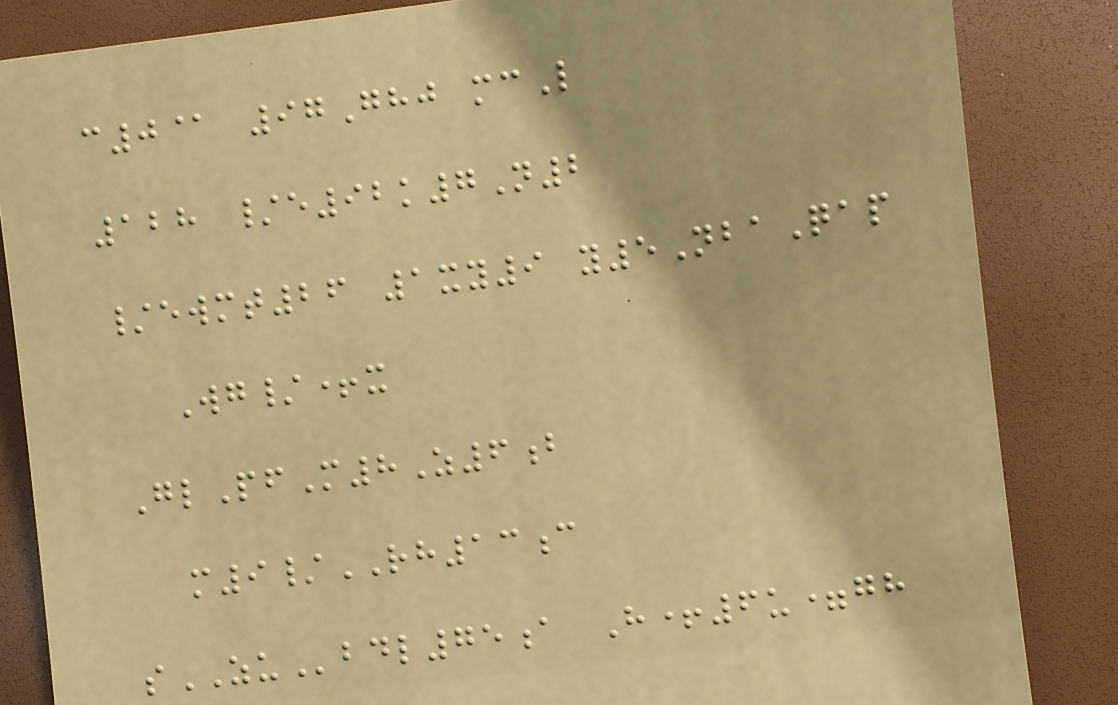c0@ 97Ghj mcL
128 /e92k7N2
/ewmt26 1xy9 y5NbaQap
Wg/+x
GlPfM8Z6b
m9/RH13c
sZUbdl75a H+6u=gh
